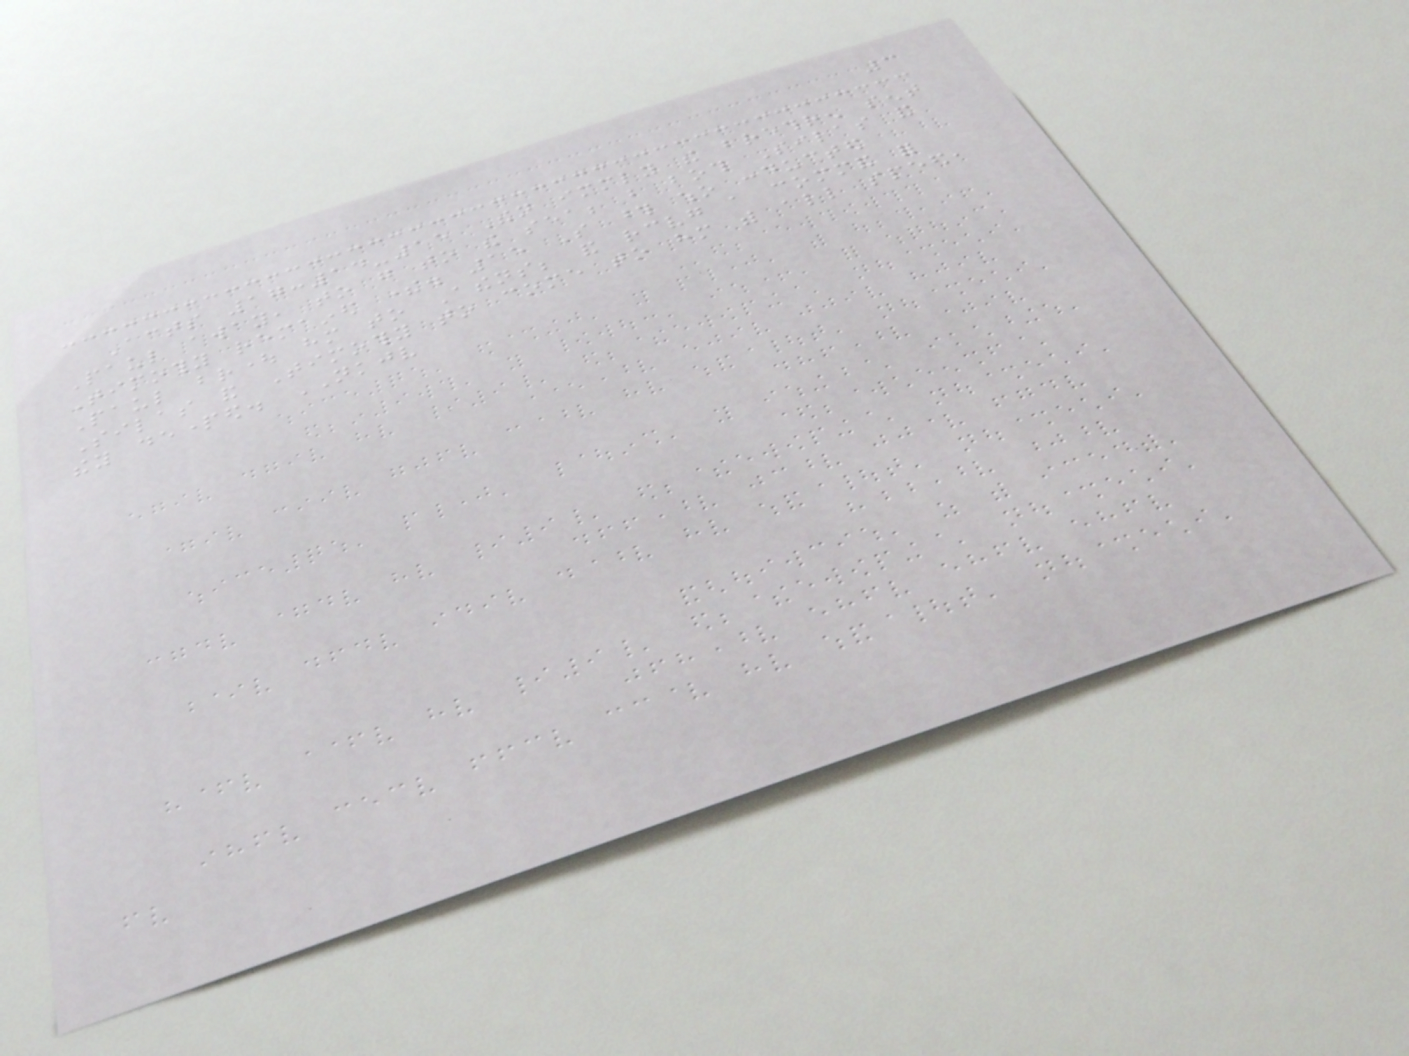3
Acts 17:14-15 Then immediately the brethren sent
Paul away, to go to the sea; but both Silas and
Timothy remained there. 15 So those who conducted
Paul brought him to Athens; and receiving a command for
Silas and Timothy to come to him with all speed,
they departed. NKJV
